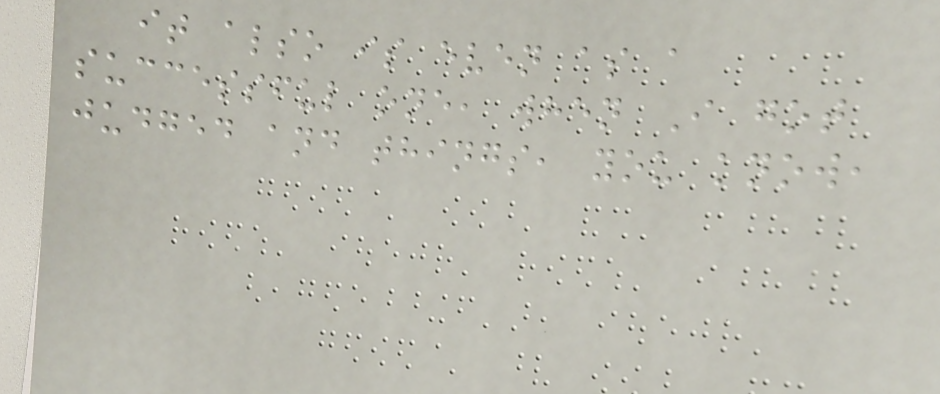it also is even as a
successful one, when I got
judged and things, you know,
